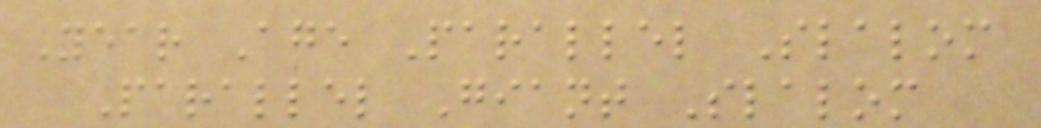Year Age Parallel Slalom
Parallel Giant Slalom
